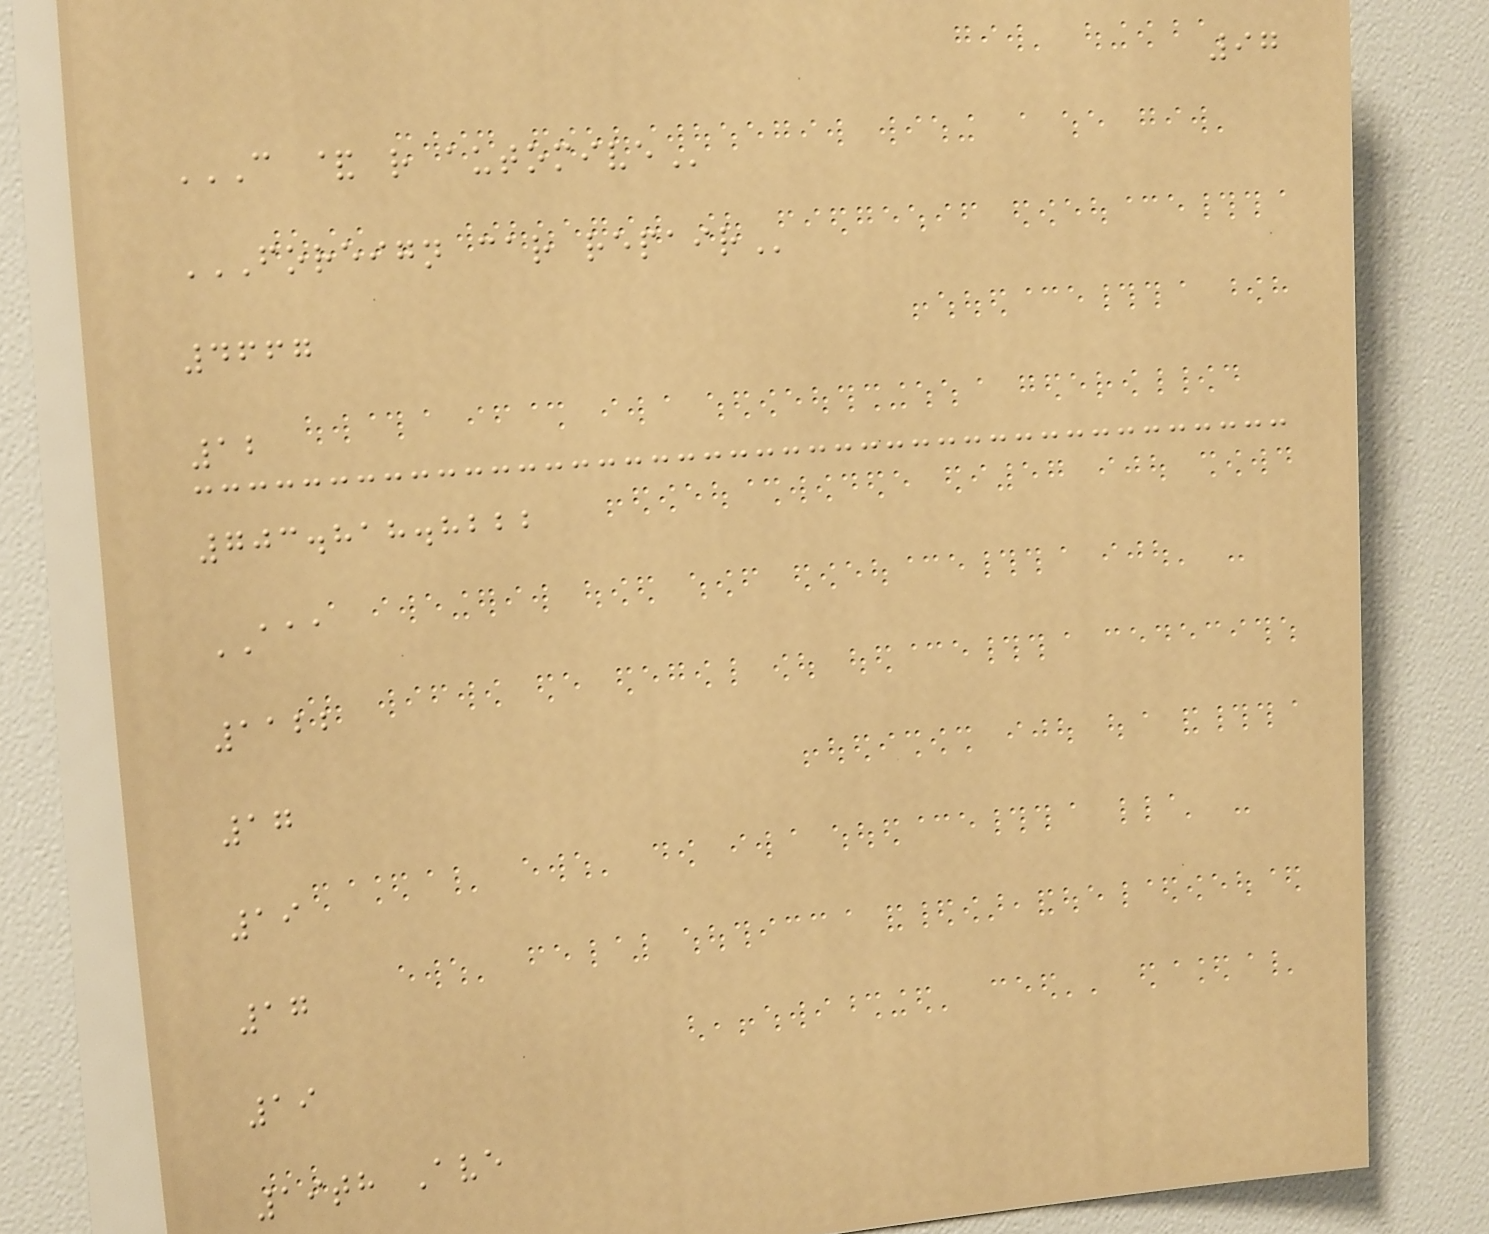97
C & R AUTOMIVE
FOREIGN CAR REPAIR
4667
12
703.818.8222
AAA
1122
17
19
17
19
19th Ave
